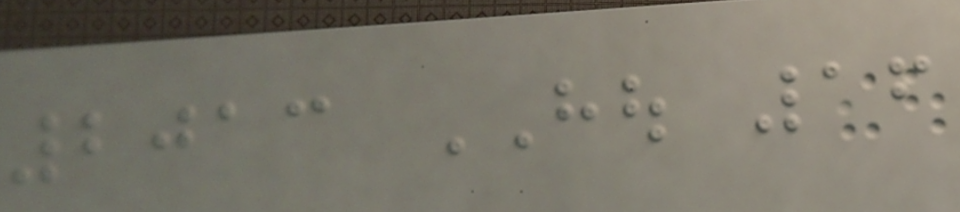2013 HOU 16
